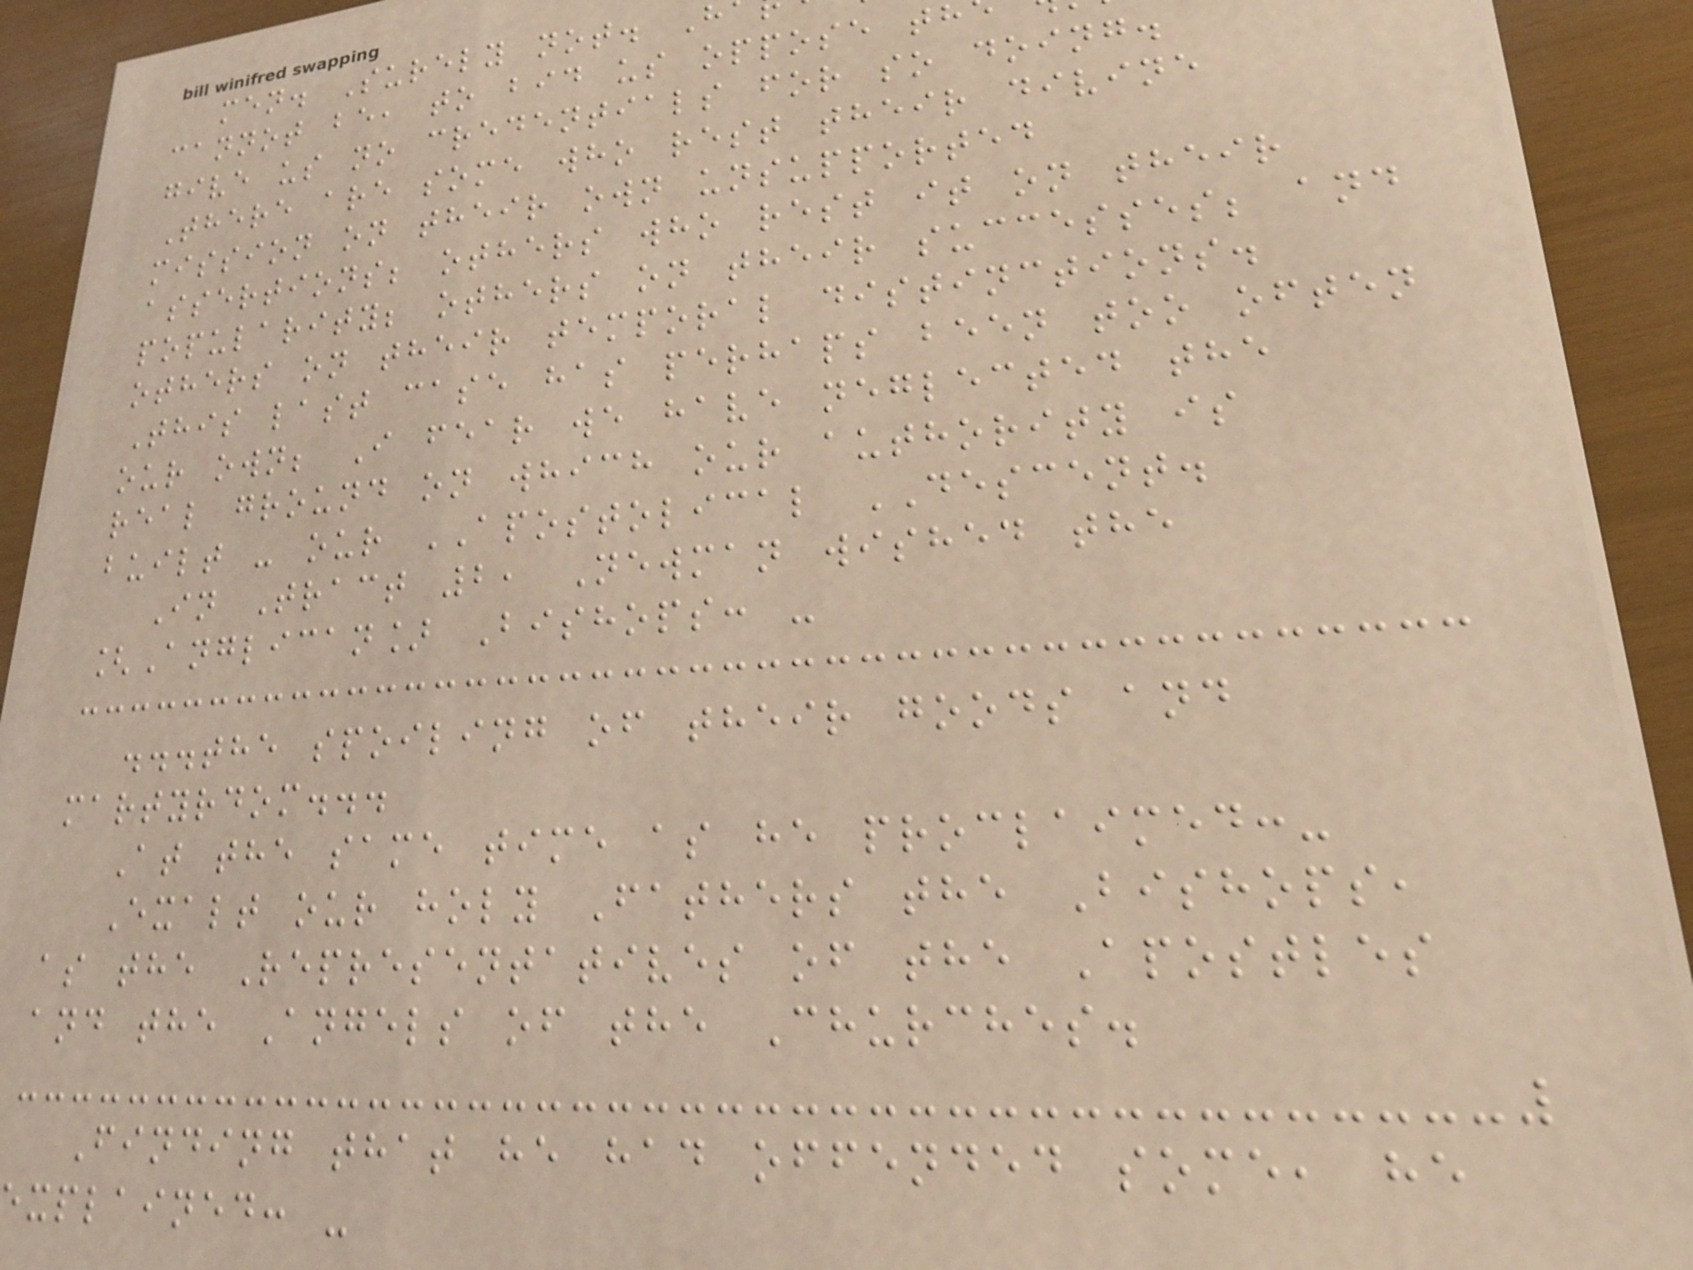men. Surely not. H
cannot be, to bid us oppose th
give us no credentials for so doing.
There are some who rest their divine
mission on their own unsupported
assertions; others who rest it on their
popularity; others on their successes; and
others on their temporal distinctions.
This last case has perhaps been too often
our own; I fear we have neglected the
real ground on which our authority is
built - our APOSTOLICAL DESCENT.
In Tract 2, Newman wished the
[Anglican] Bishops: -
...the spoiling of their goods and
martyrdom...
At the same time as he proclaimed:-
Exalt our holy Fathers the Bishops,
as the Representatives of the Apostles
and the Angels of the Churches.
Finding that he had offended some, he
xplained: -
